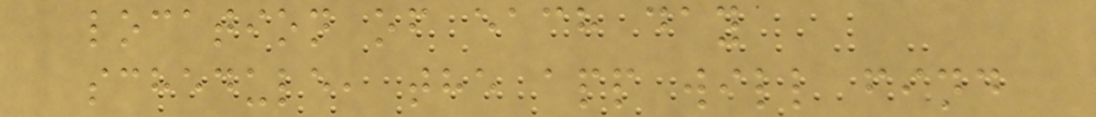location of each day
schedule, the app will find
